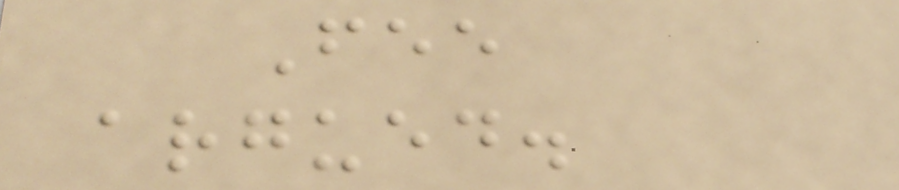Fee
argued.
